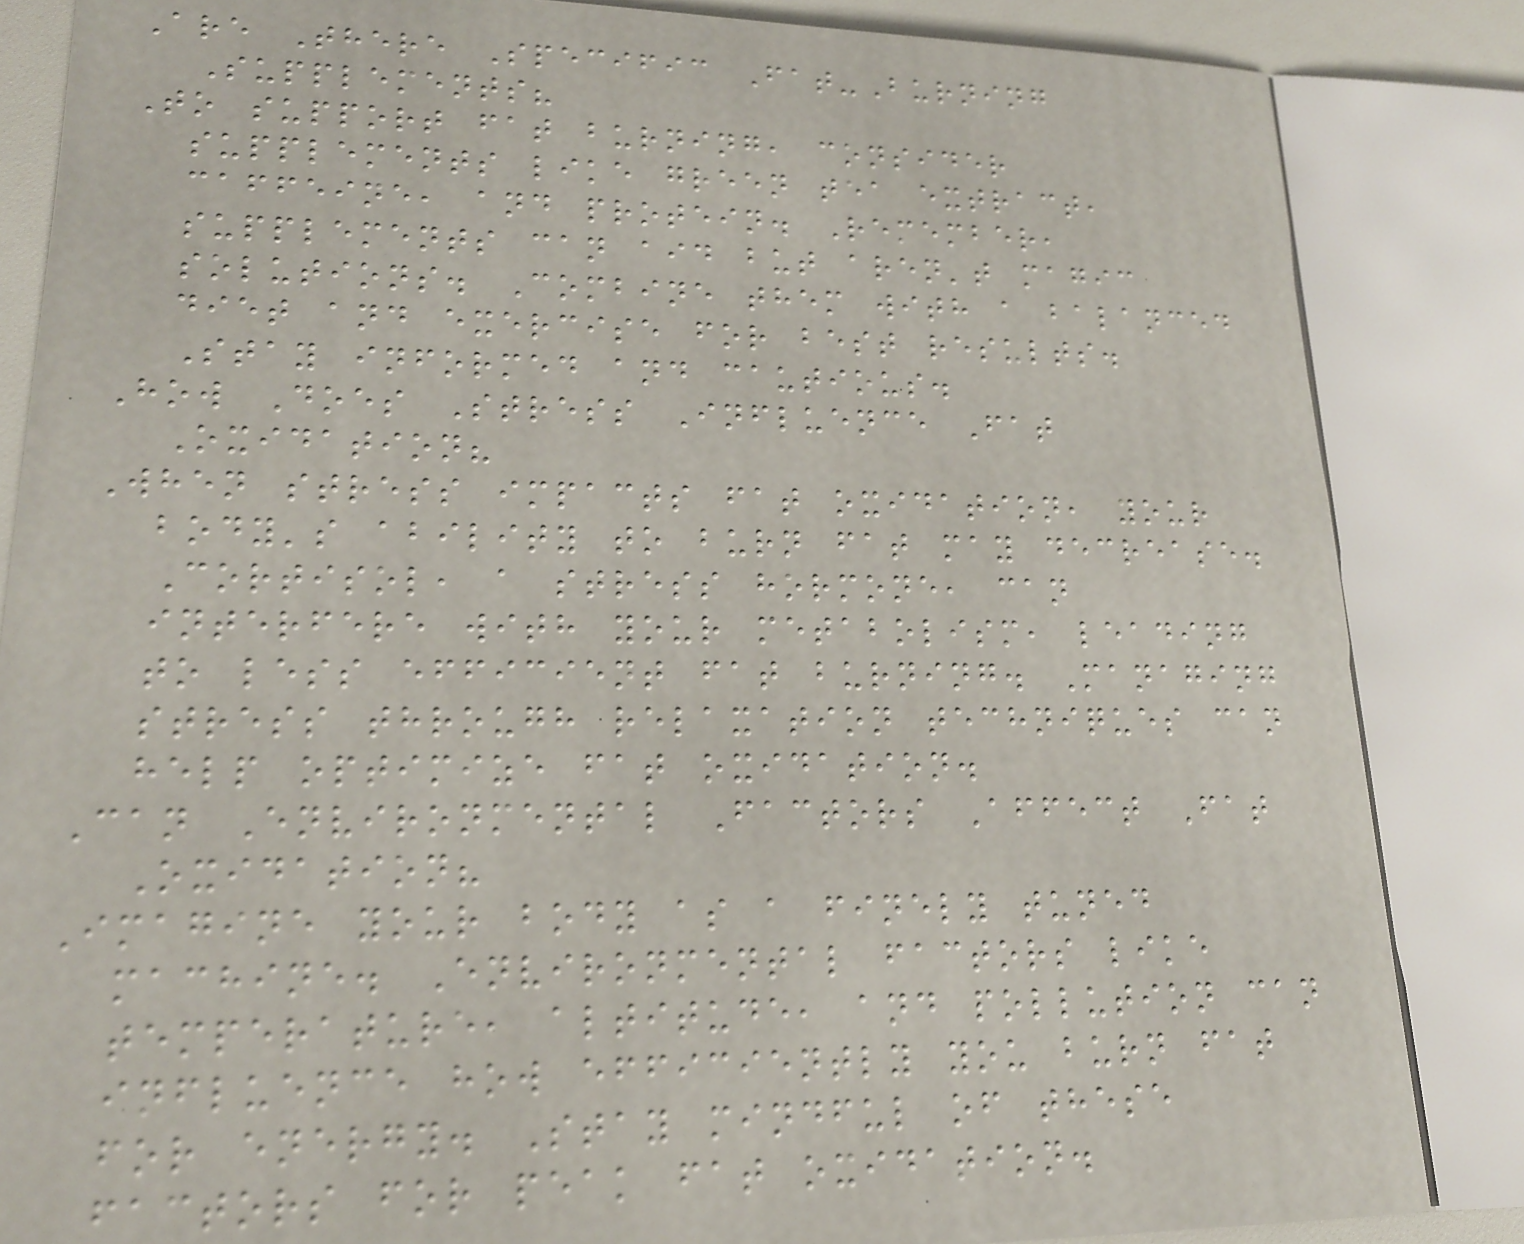Are There Specific Fat-Burning
Supplements?
To support fat burning, consider
supplements like green tea extract,
caffeine, and protein. Remember,
supplements can aid but aren't magic
solutions. Combine them with a balanced
diet and exercise for best results.
Stay informed and cautious.
How Does Stress Influence Fat
Oxidation?
When stress impacts fat oxidation, your
body's ability to burn fat may decrease.
Cortisol, a stress hormone, can
interfere with your metabolism, leading
to less efficient fat burning. Managing
stress through relaxation techniques can
help optimize fat oxidation.
Can Environmental Factors Affect Fat
Oxidation?
Imagine your body as a finely tuned
machine. Environmental factors like
temperature, altitude, and pollution can
influence how efficiently you burn fat
for energy. Stay mindful of these
factors for peak fat oxidation.
